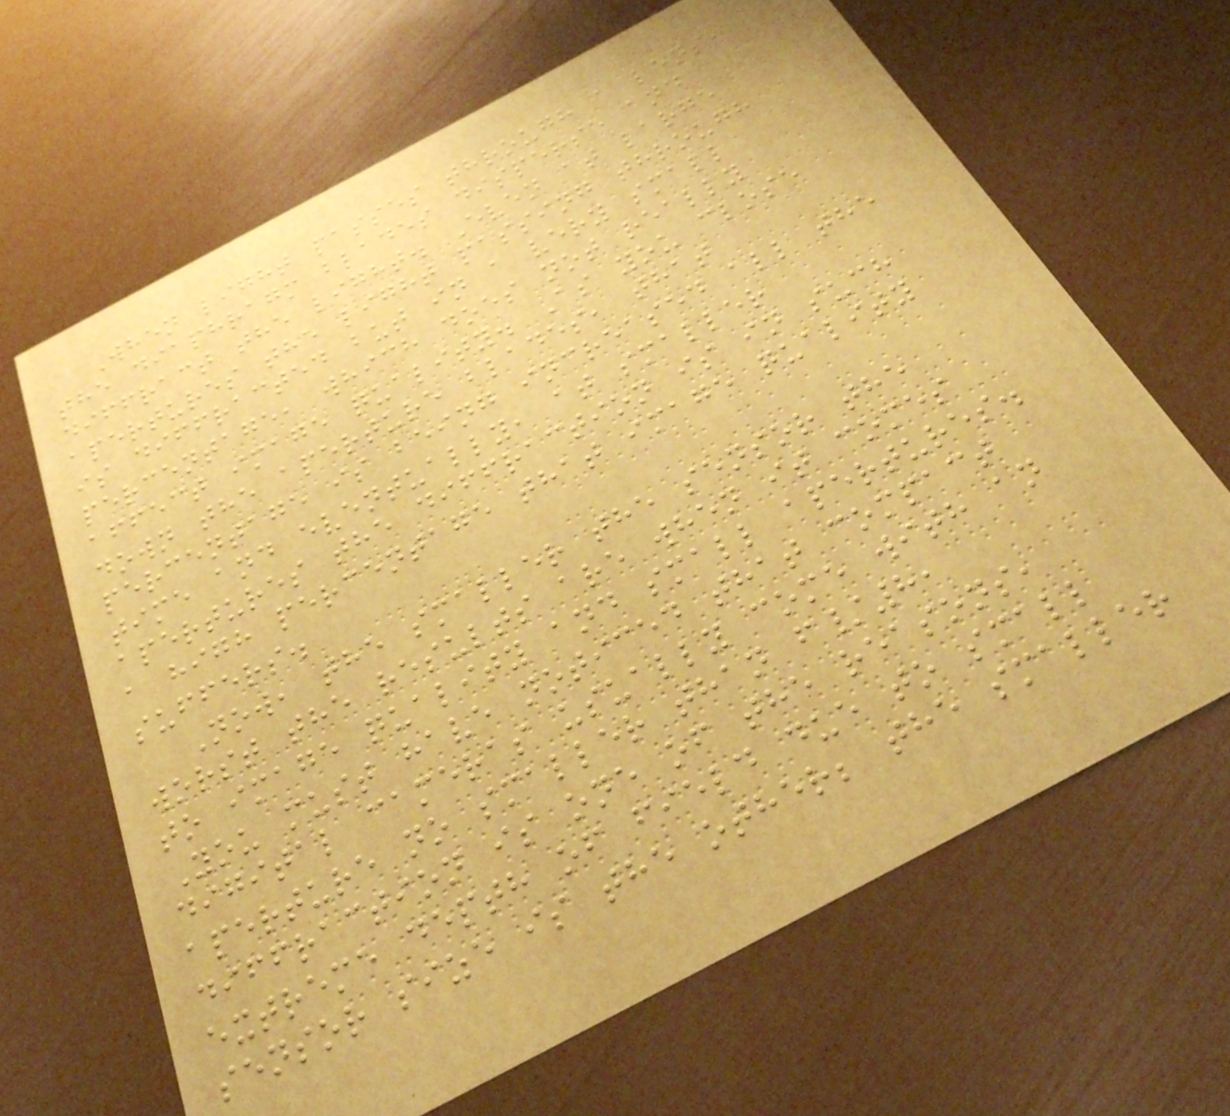When light passes through a lens,
the diaphragm blades disperse and
diffract the light. Even at large
apertures the light passing through
is diffracted but in a very small
percentage, which does not really
affect image quality. As you close
down the aperture blades, that
percentage is being increased all the
time and eventually, at smaller
apertures the diffraction is in such
a high percentage that image quality
suffers.
Now, the smaller the sensor the
worst the results are when it comes
to image quality and small apertures.
You must have noticed that compact
digital cameras usually come with an
aperture no smaller than f/8,
diffraction is one of the reasons,
extreme depth of field due to small
sensor size is the other; the smaller
